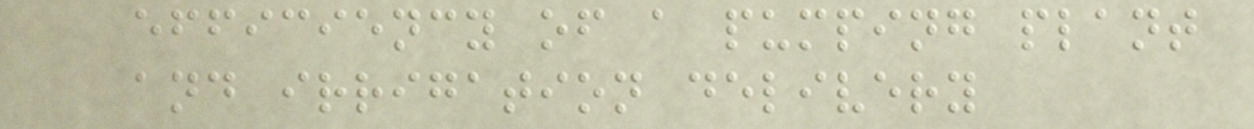efficiency of a pumping plant
and irrigation delivery
